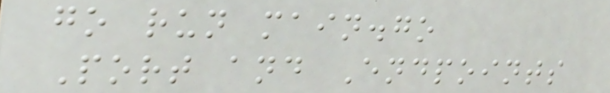go run main.go
Port and Endpoints
